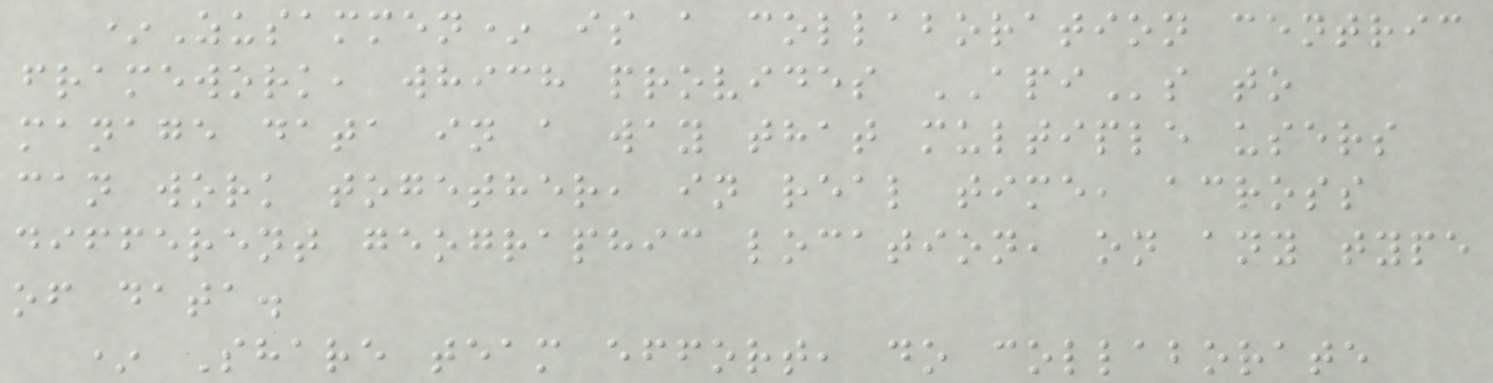*Zusammen* is a collaboration centric
framework, which provides APIs to
manage data in a way that multiple users
can work together, in real time, across
different geographic location, on any type
of data.
* Share team effort, do collaborate
